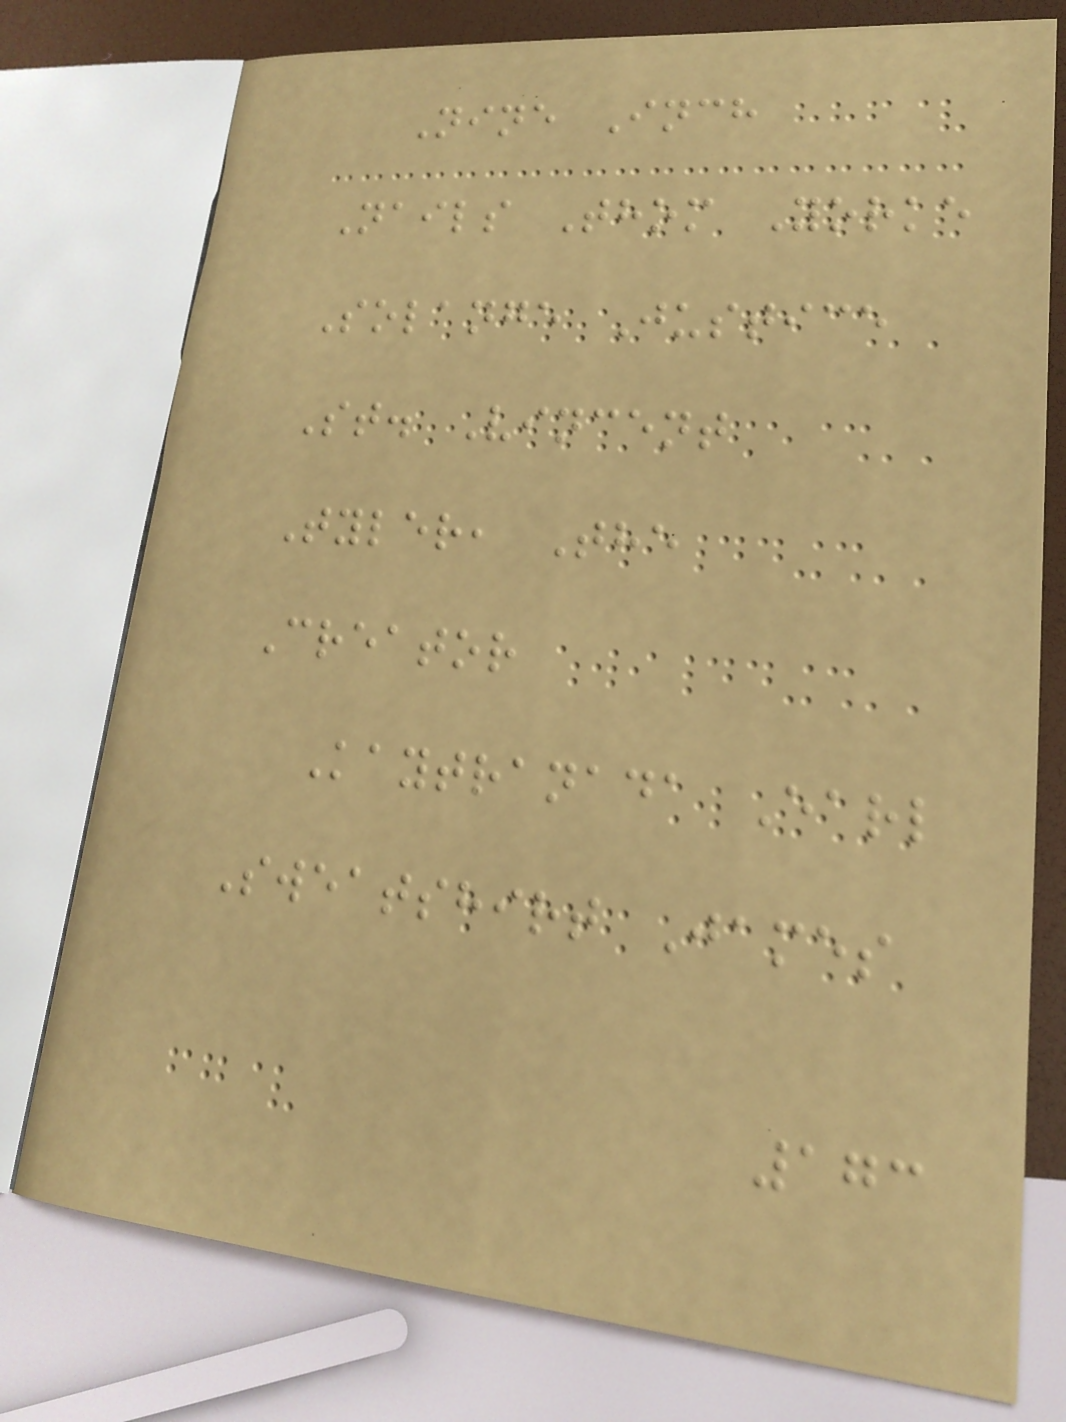Nine Inch
Nails Thom Yorke
Solange Justice
St. Vincent
Tyler, The
Creator
Kaytranada Earl
Sweatshirt James
173
